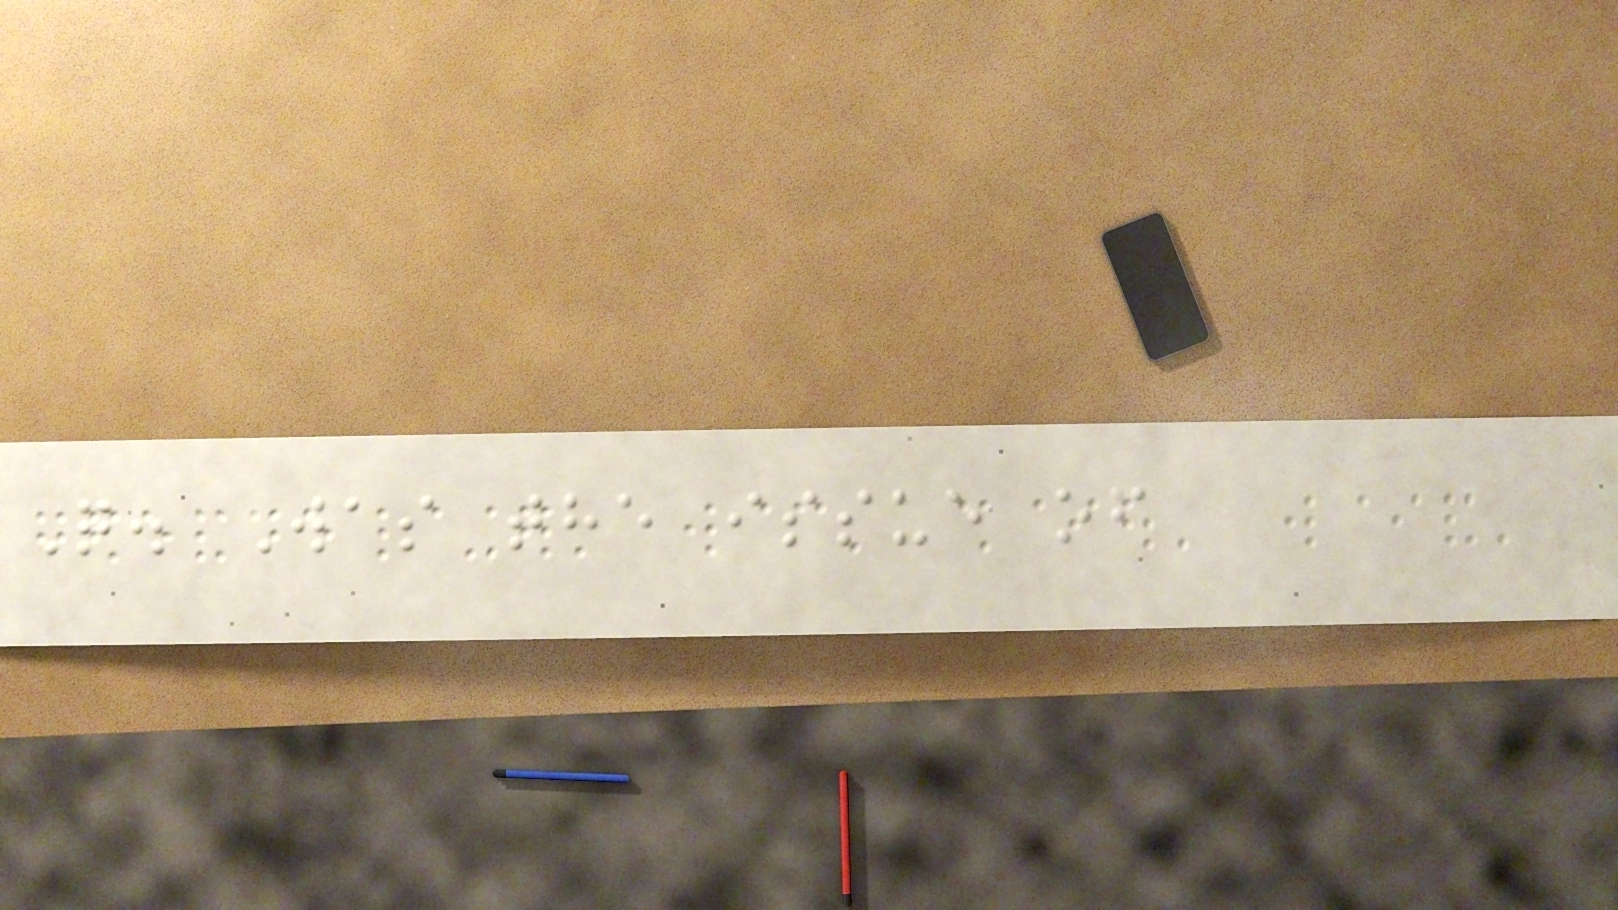Q. Was the issue of
